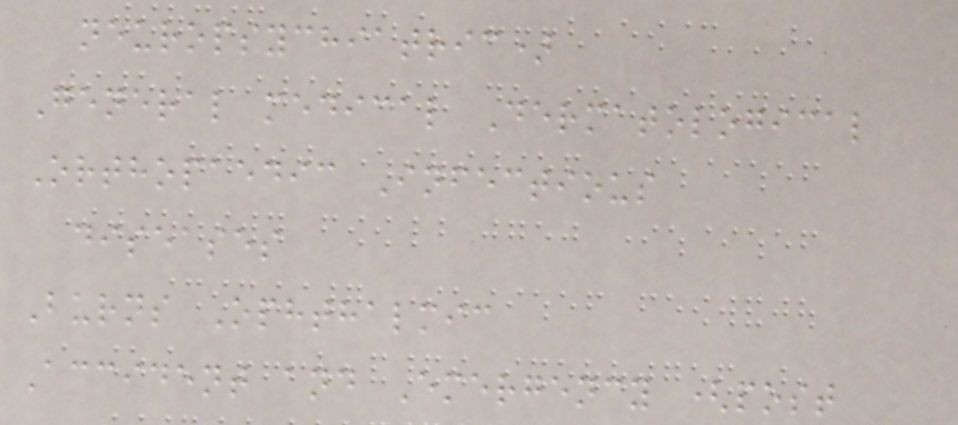neuropsychiatric)
General medical Dermatological
Orthopaedic Infectious
diseases
Burns Ophthalmic
Accident and Emergency (post
